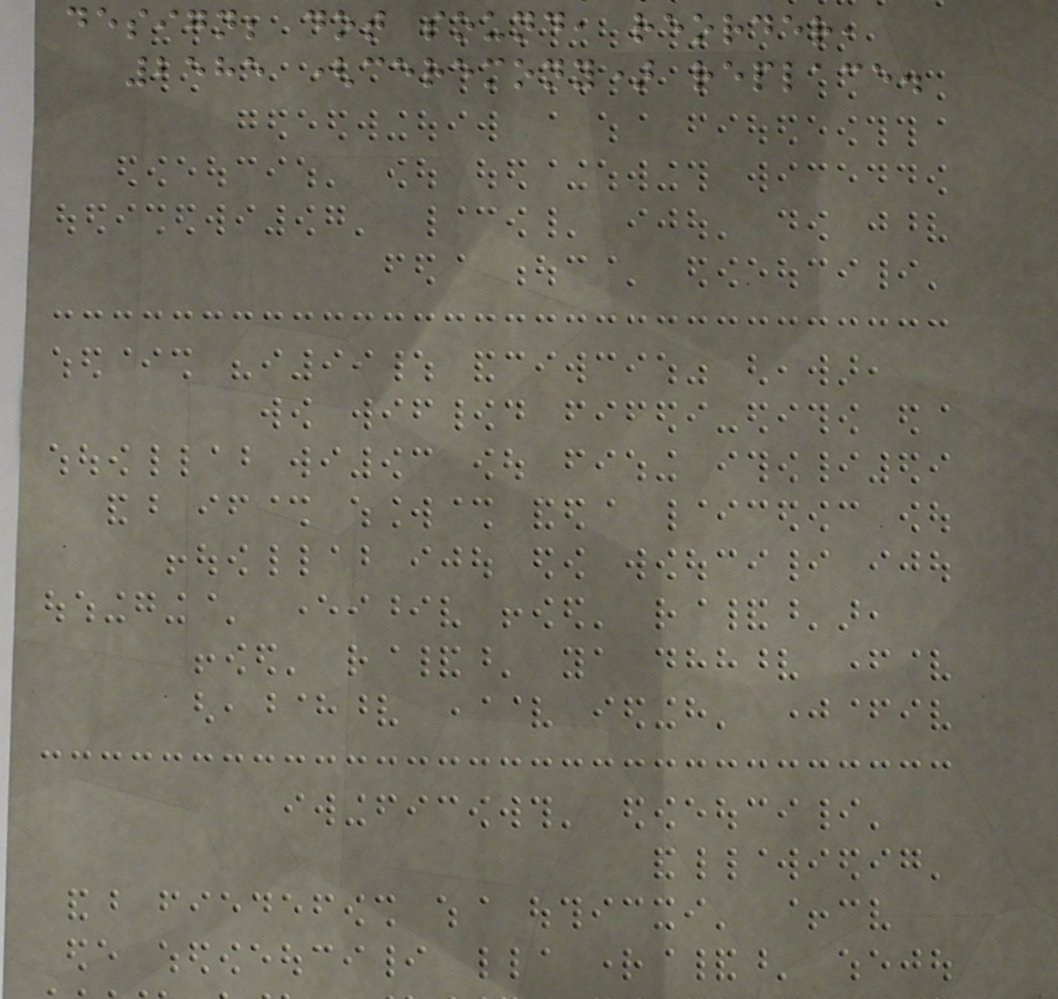design; dot sound, reorder,
2585 (ceremony) replace.
